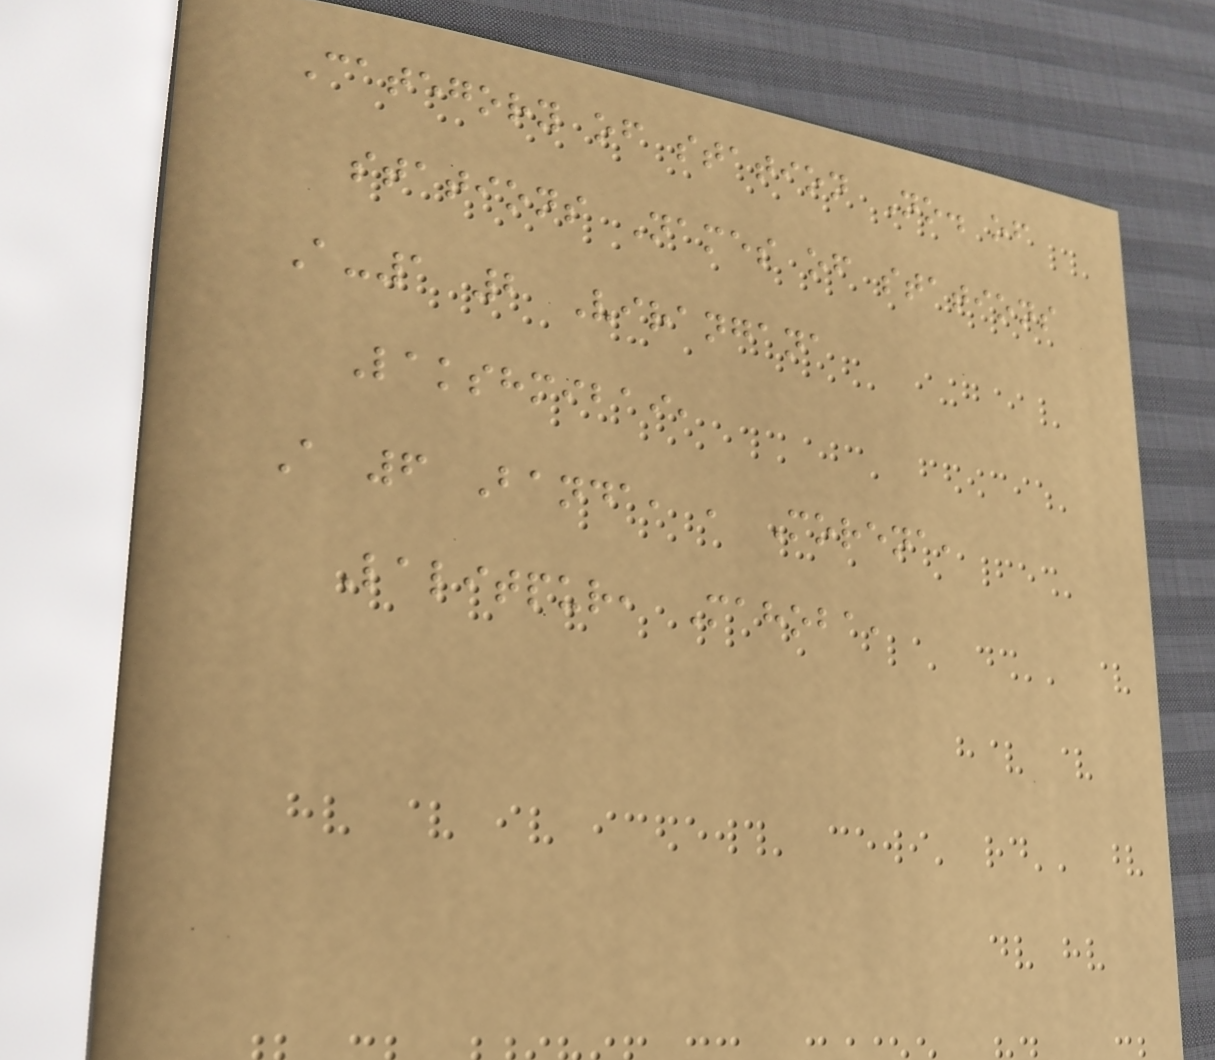Category of station No. of
stations Names of stations
A-1 2 Virangana
Lakshmibai,
A 6 Banda, , Morena,
Lalitpur, Mahoba,
